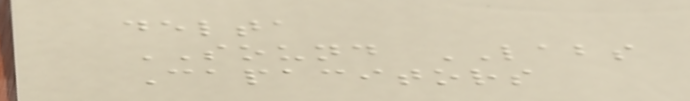delta
SOUND LABS
Capacitors
